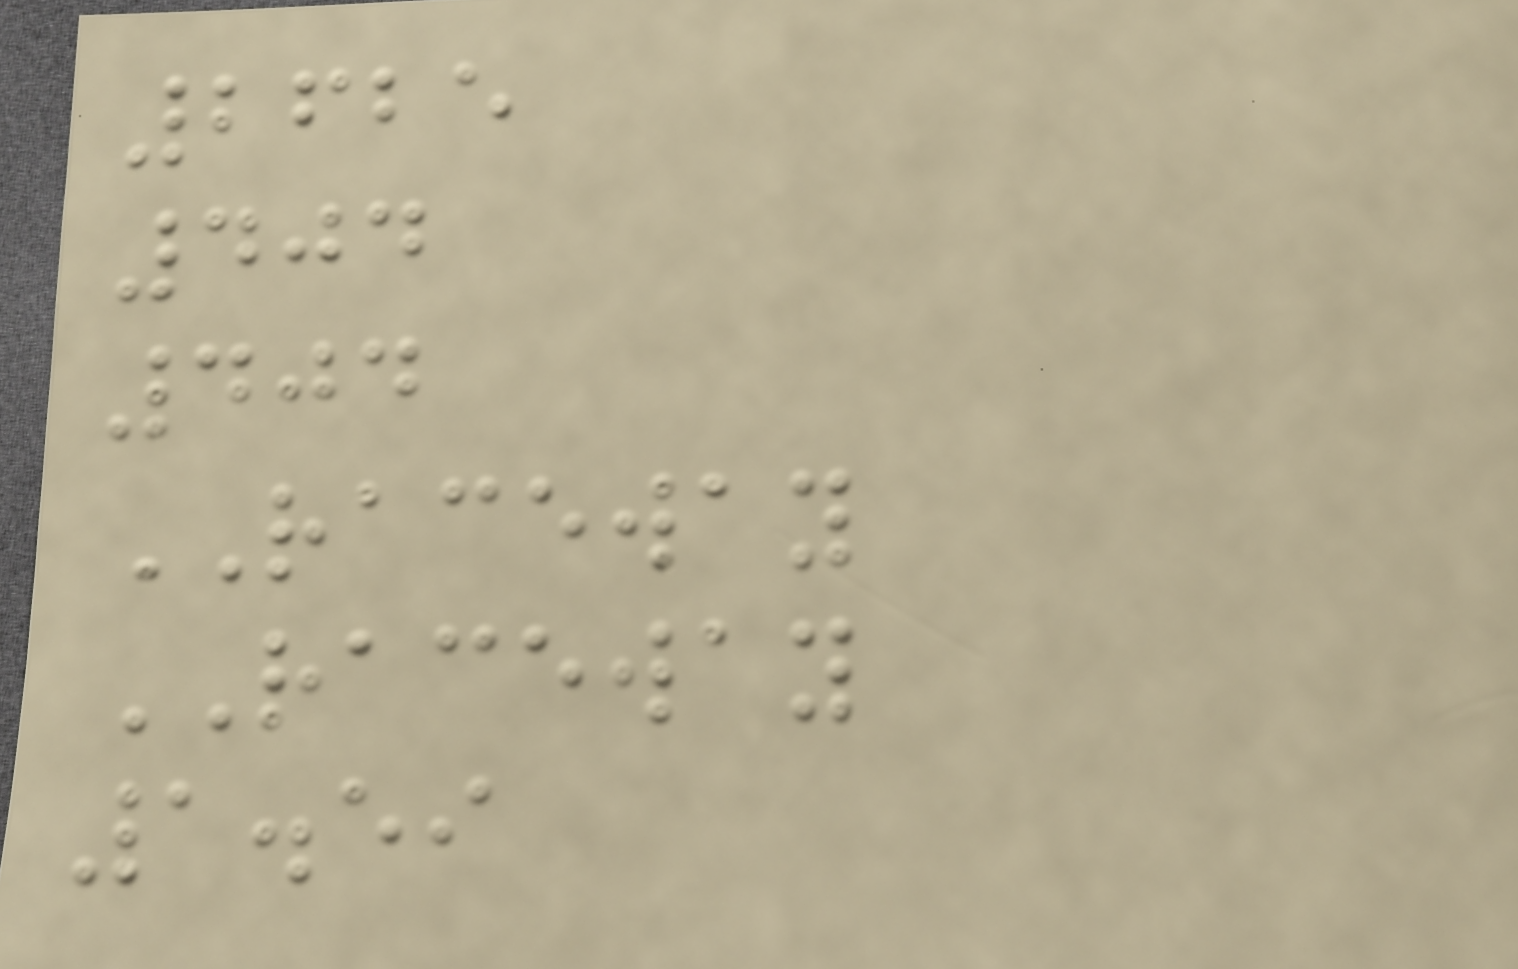2625
404
404
RACEWAY
RACEWAY
1.59
